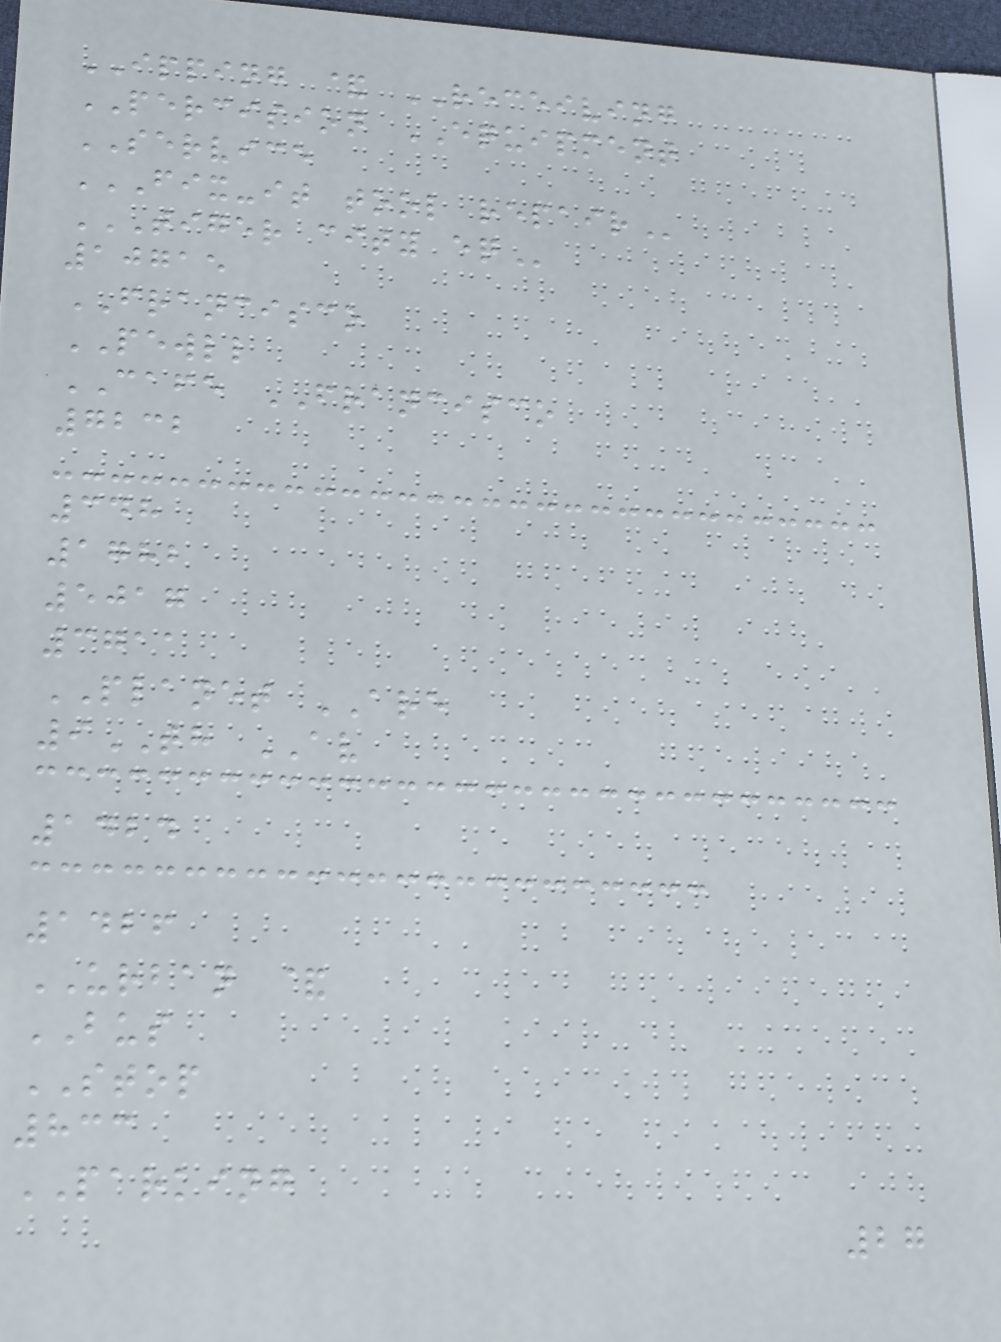IPPING & RECEIVING
PERCISION EQUIPMENT
SERVICE
FIX-IT TOOL REPAIR
TIGER CITY EQ
10715
FRANCISCO
PEWLL
CAFE FRANCISCO
7232
348
1782
5017
3711
PLANET ARE
9TH AV
1424
1426
URBAN &
BUS
STOP
833
PARKING
27
